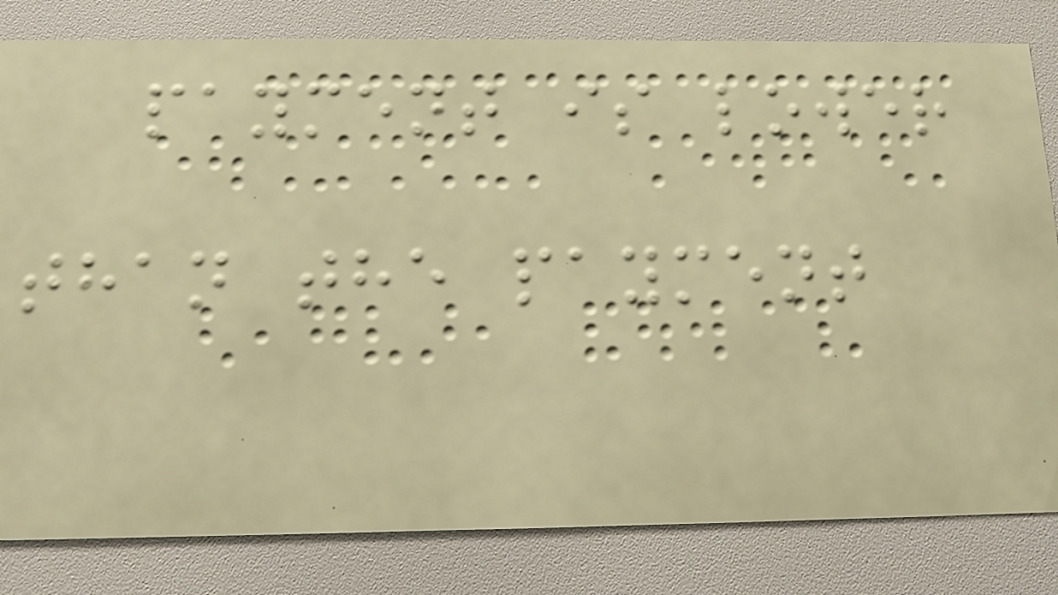payment is lower
than the payment
